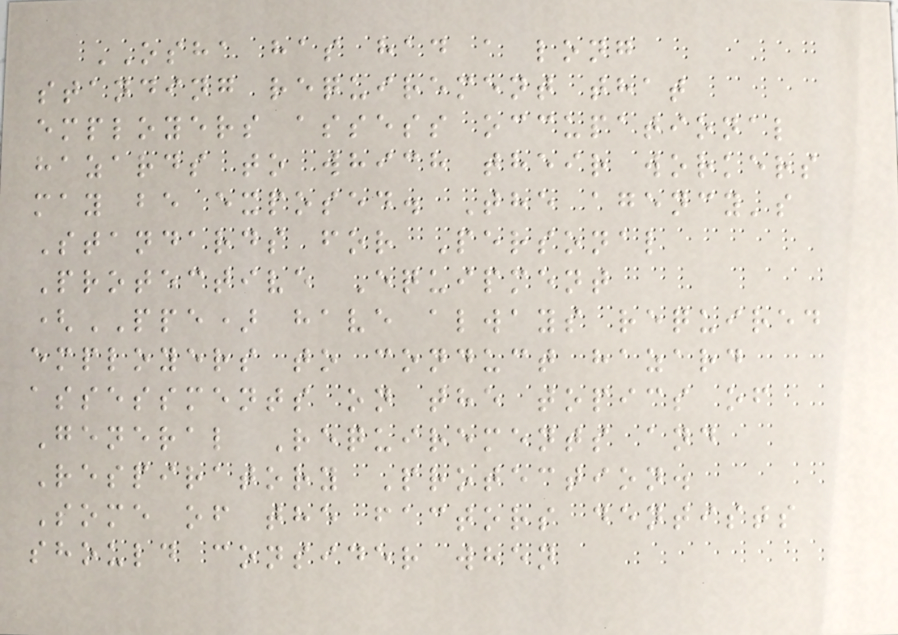OSHA has had a long
standing requirement that
employers assess occupational
hazards to which their workers
may be exposed. The agency's
Standards for Personal
Protective Equipment
(PPE) have always required
employers to conduct hazard
assessments on the topics of
General Requirements and
Respiratory Protection.
Some of the factors dentists
should consider when
